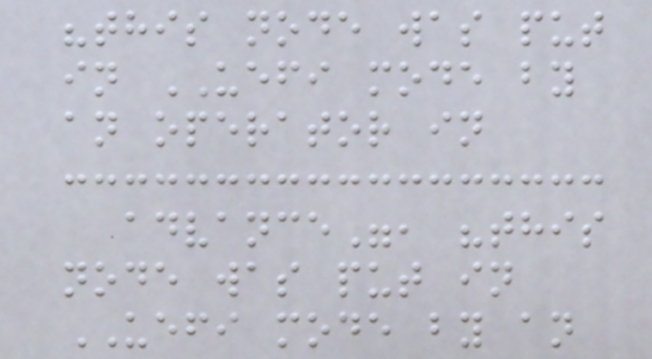"this node was put
in UEFI mode by
an operator in
advance", "this
node was put in
UEFI mode by an
